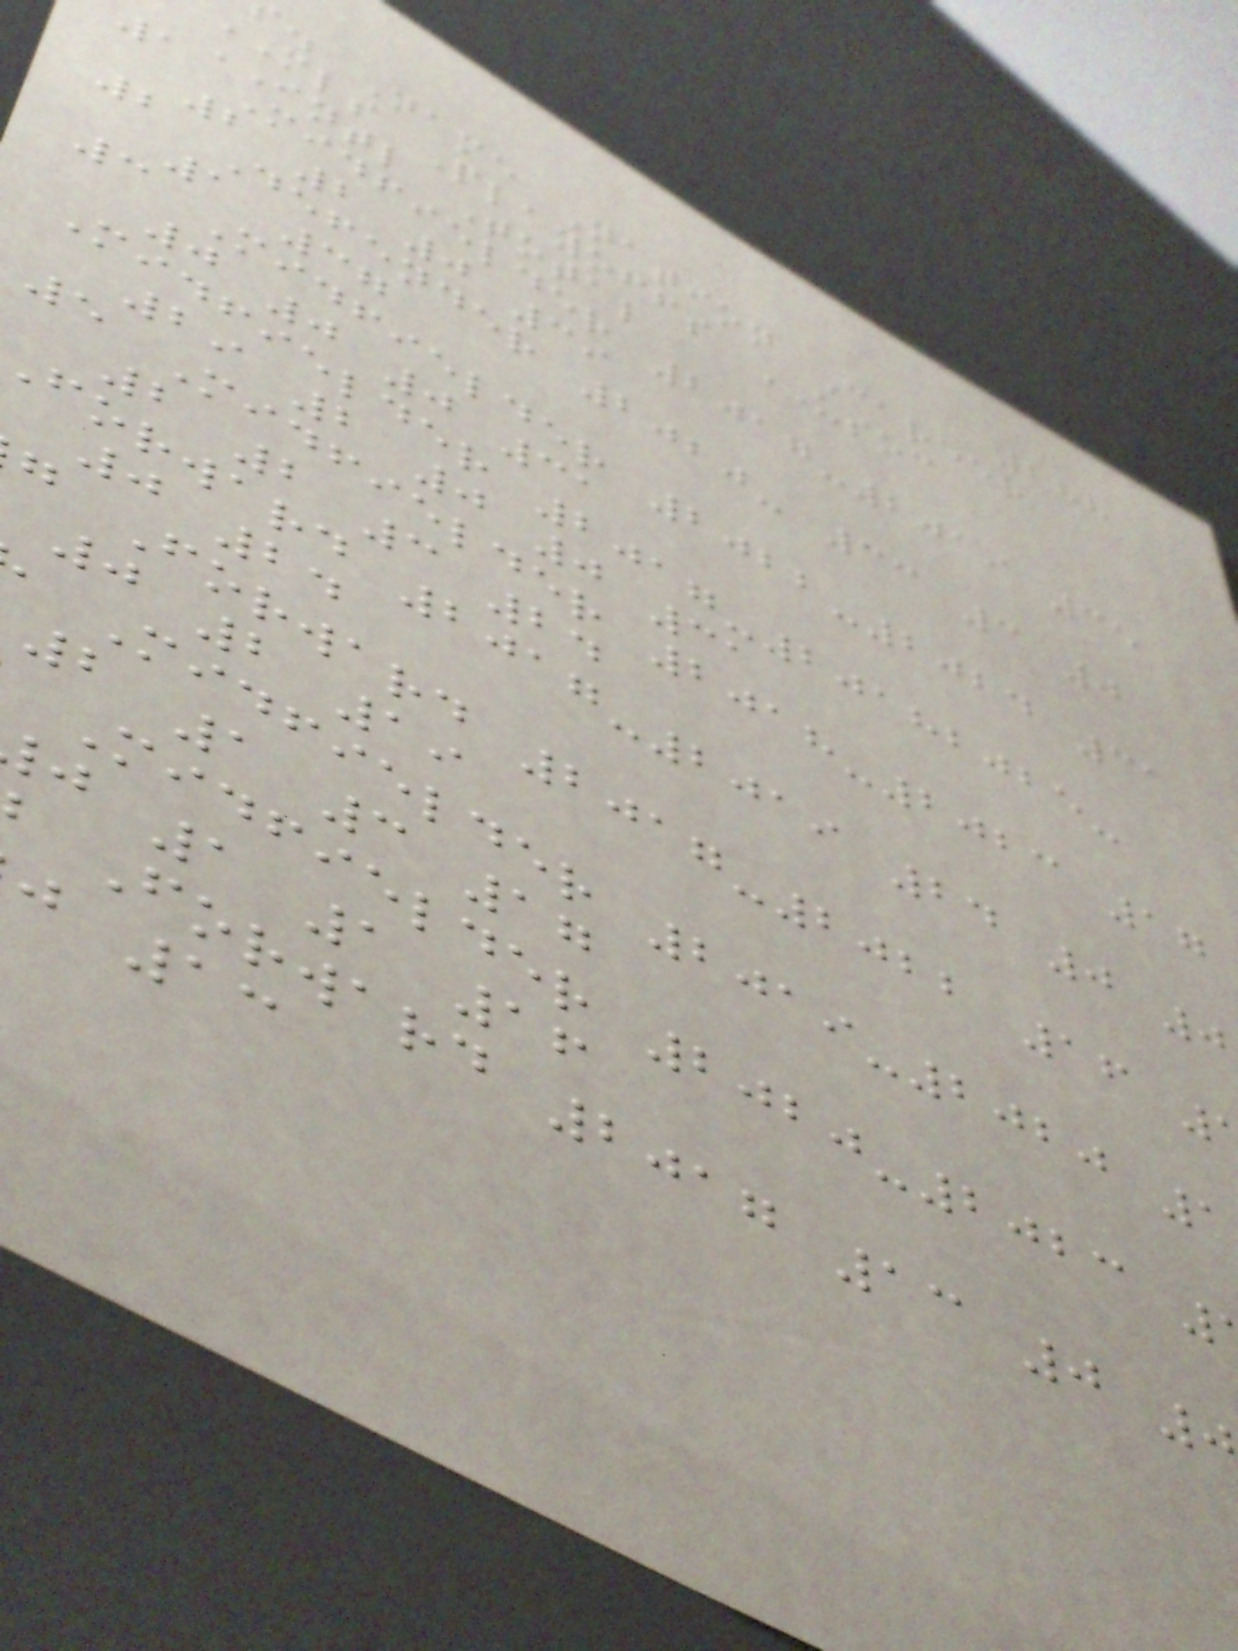288
. Name Nation Career
mls Playoffs USOC
INTL Total
1 Midfielder 2017-2019 35
2 2 0 39
2 Defender 2020- 33 3 0
1 37
3 Midfielder 2022-2024 31
0 0 0 31
Midfielder 2017-20182025-
29 2 0 0 31
5 Midfielder 2018-2023 17
2 2 3 24
forward 2017-2019 24 0 0
0 24
g Forward 2017-2022 16
0 2 19
Midfielder 2019-2020 1
2 1 3 17
Midfielder 2020-2023
j 1 1 16
Forward 2017 13 0
j 13
